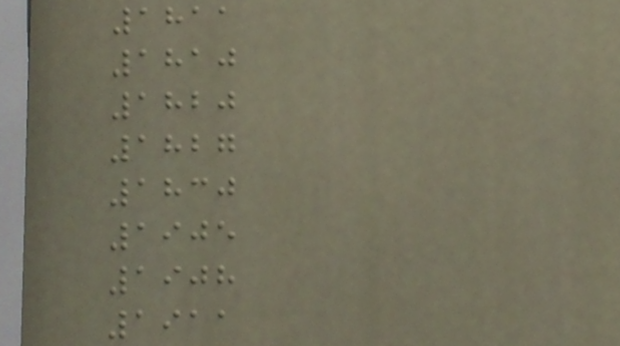1811
1810
1820
1827
1830
1905
1908
1911
